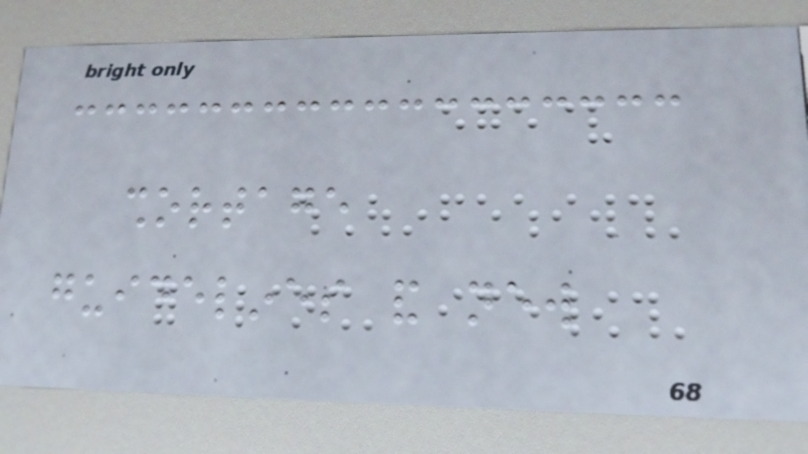shortage
guidelines and new
